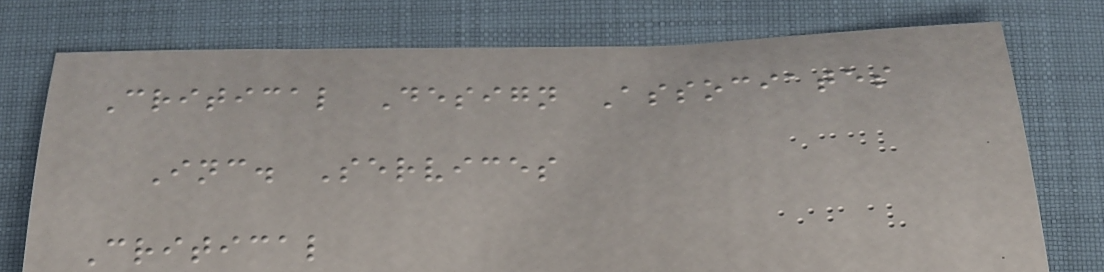Critical Design Associates
Inc. Services
Critical
